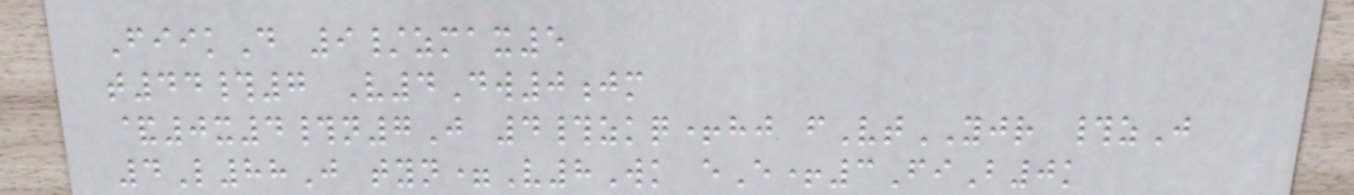FiikD 9/zmax5
t44#7 V4Dw0jm
&0x4#n7J 4#zkq+hj fVtYJR #zJ
4L88J tyn=V8Wk eE+3FiB0k
